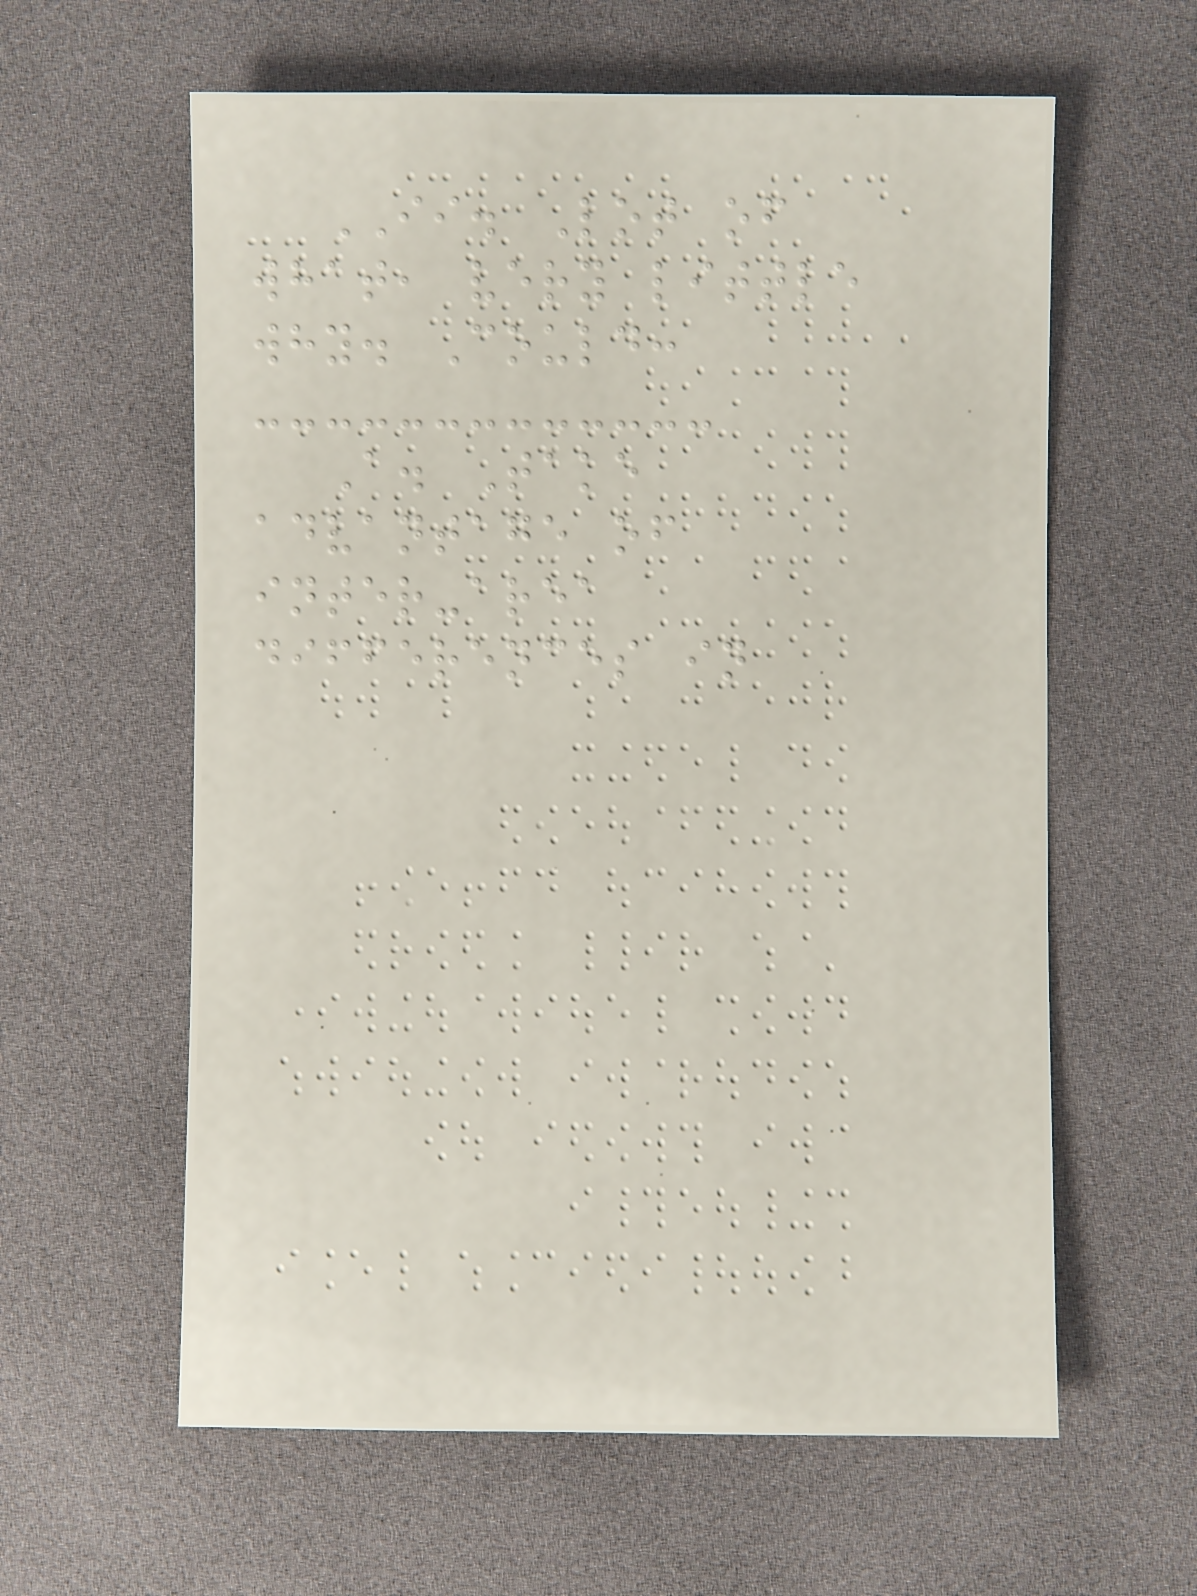II. Lot of
what, very little
why. Could:
A. Take
advantage of
inter-area
differences in
